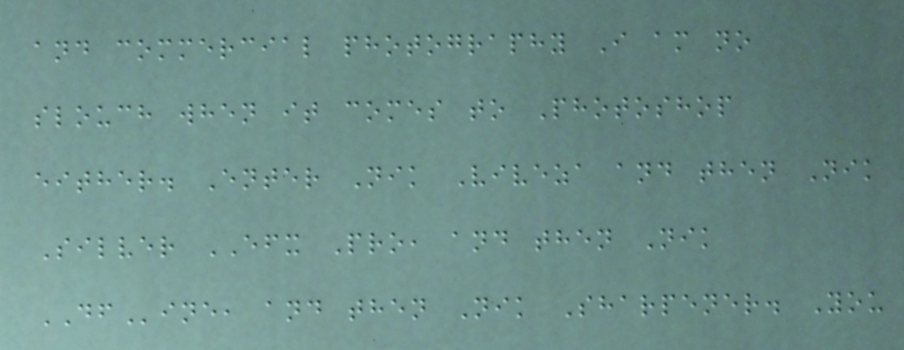and commercial photography I am no
slouch when it comes to Photoshop
either. Enter Nik Viveza and then Nik
Silver EFX Pro, and then Nik
DFine, and then Nik Sharpener. You
